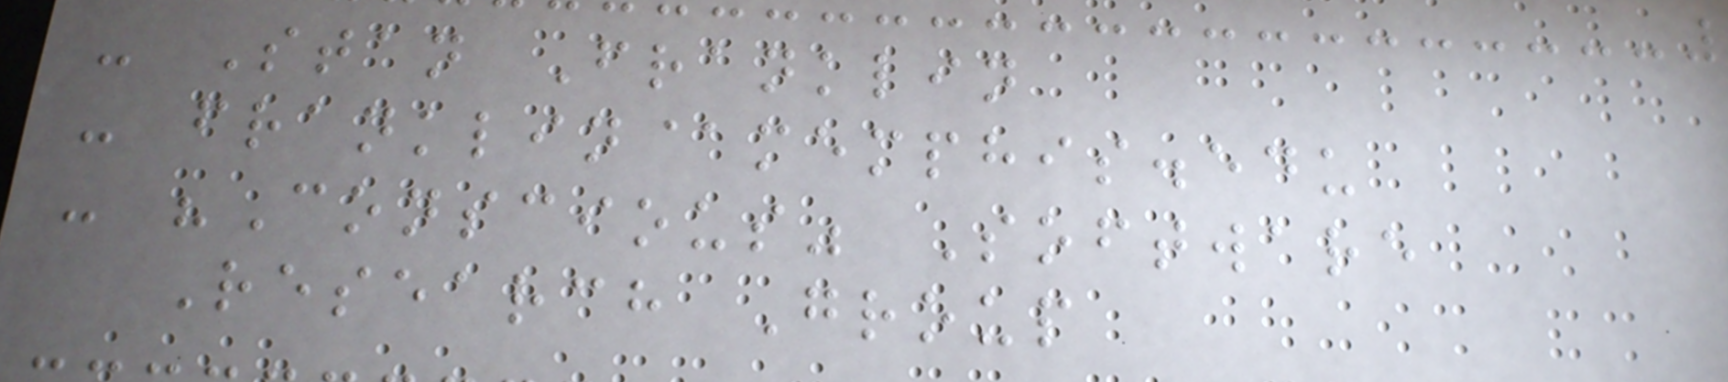- Stan Franklin
- franklin@memphis.edu
- "Conscious" Software
Research Group
